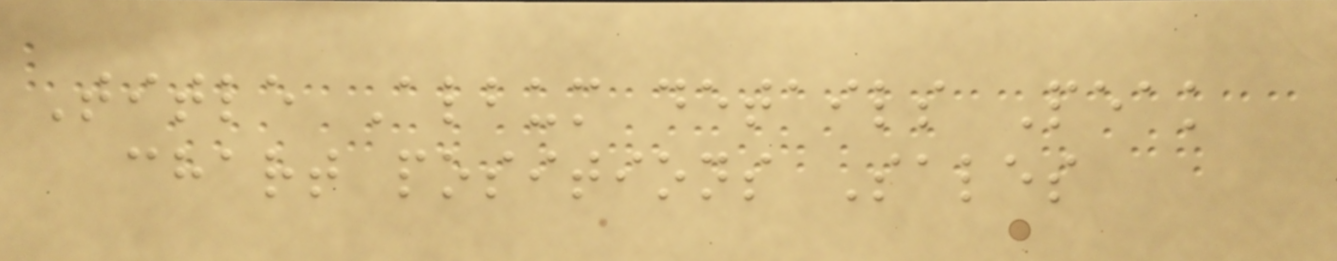Title Album details Peak
chart positions Sales
